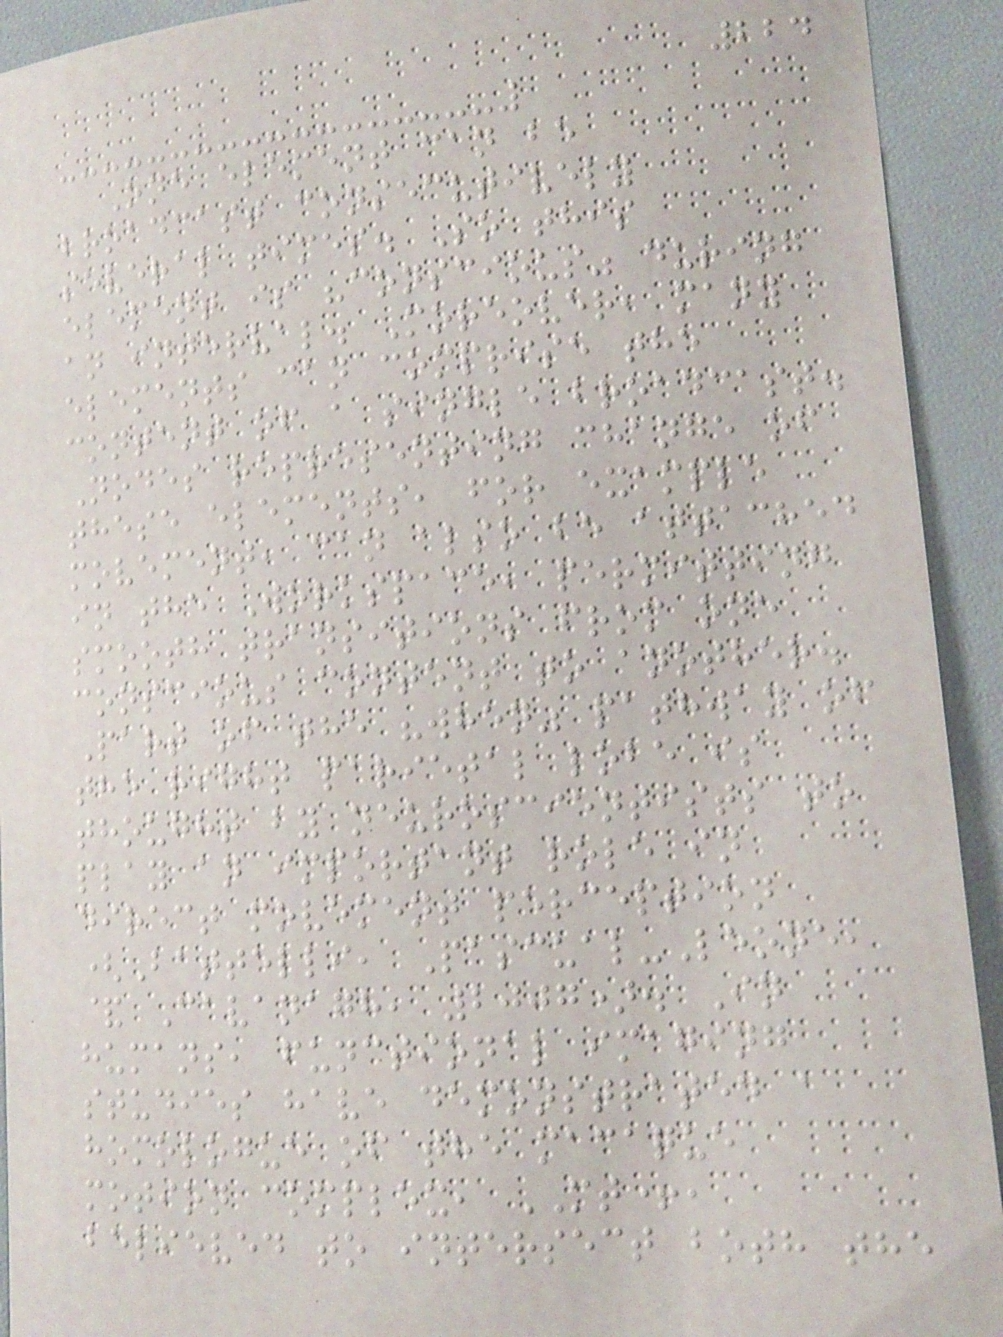224
One element can be
broadcast consecutively
several times. So this
element is "conscious" during
an interval. Moreover, many
elements can comprise the
content of a single broadcast.
Nodes representing change of
these elements, for example
movement, can also be attached
in the Workspace, permitting
smooth transitions from one
conscious content to another.
Part of the "when" pathway of
the right parietal lobe is
thought by neuroscientists to
play an important role in
direct movement perception
(Battelli, Pascual-Leone,
& Cavanagh, 2007). In
humans, functional imaging
studies have demonstrated a
homologue of the macaque
motion complex, MT+,
believed to intersect both the
